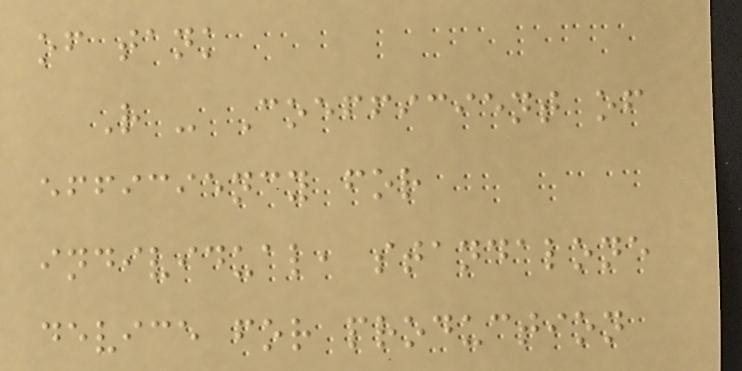of tank
R - Coefficient of
efficiency for
individual, standalone
device for production
